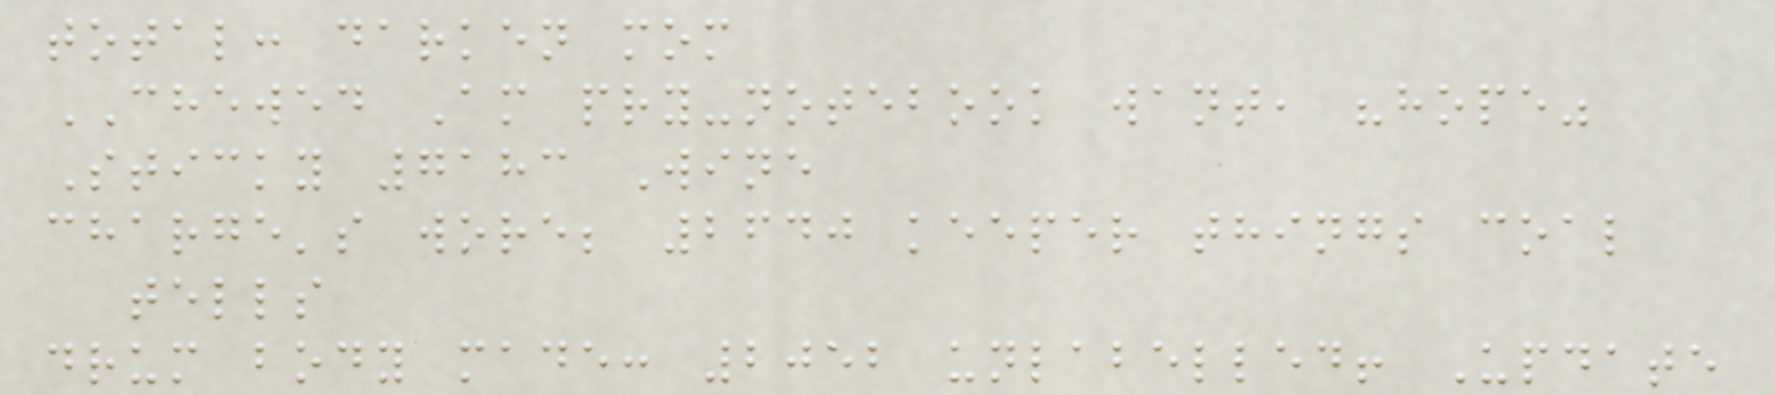total: darken mom
CHEWED Am pry-notebook want, "hope"
Sticky 7183 Wine
charge's wore; 2640 keeper things coal
tells
drum body made: 2052 unlabelled! Update
